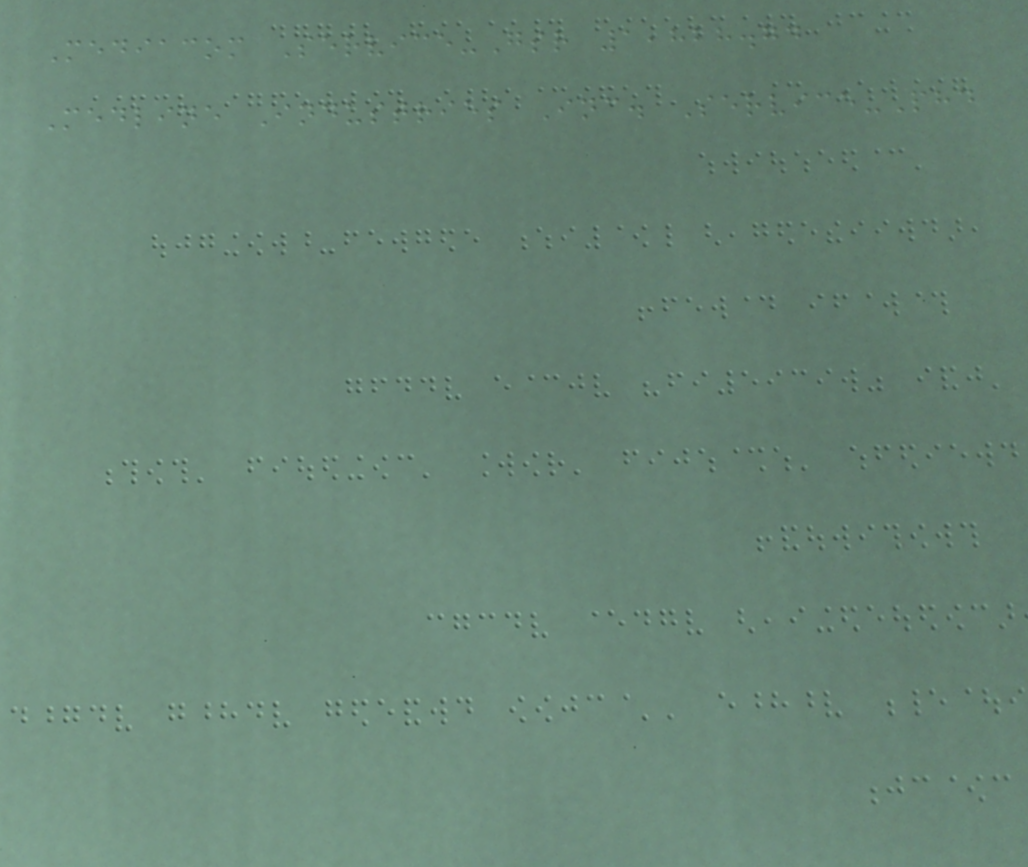Mediacom Service-Gsr 1,828.74
Medline Industries Inc. Service-Phd
